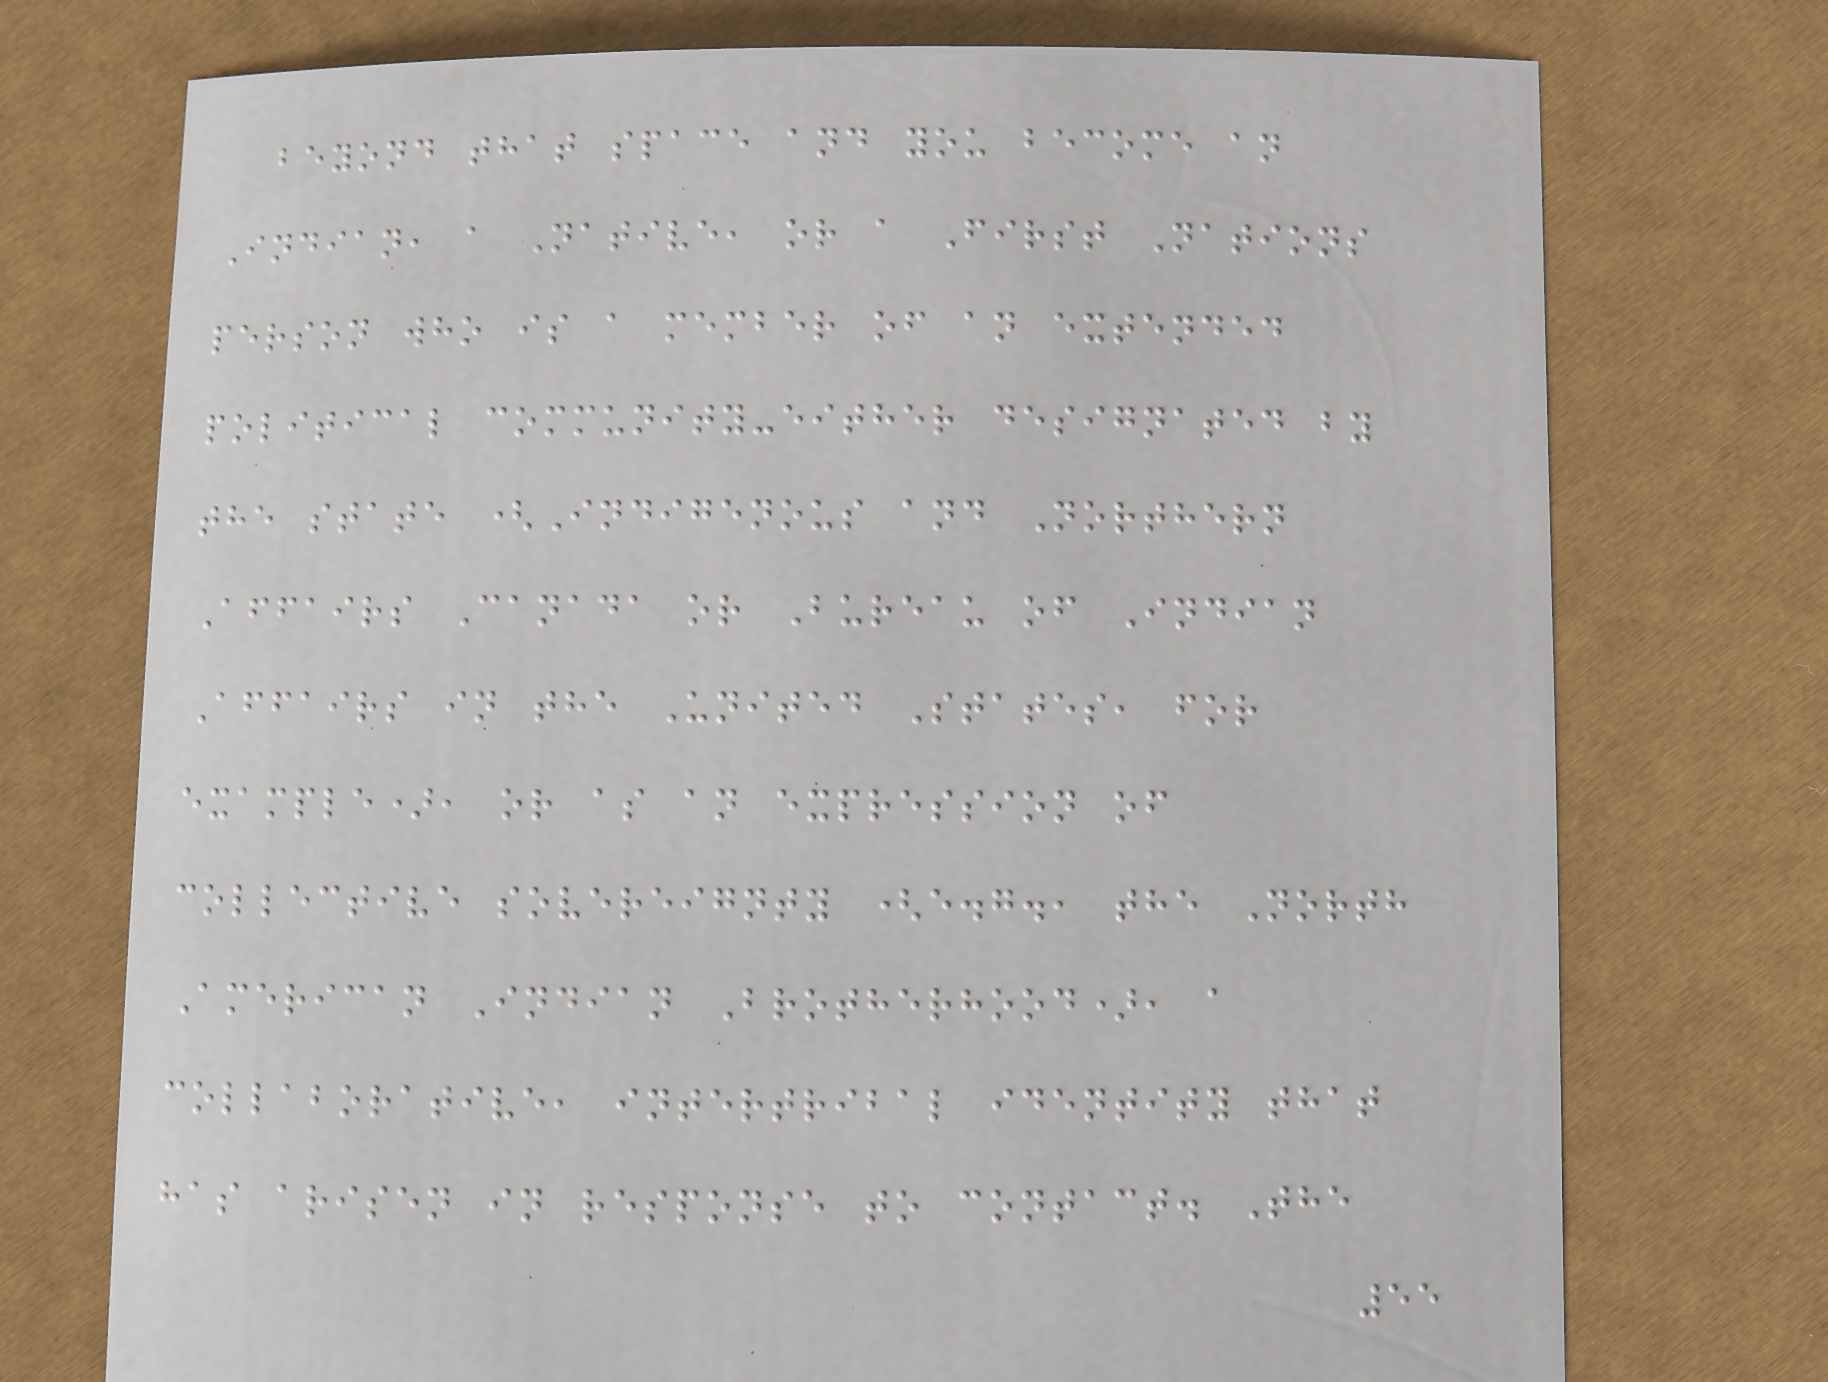beyond that space and you become an
Indian, a Native, or a First Nations
person who is a member of an extended
political community-either designated by
the state (Indigenous and Northern
Affairs Canada or Bureau of Indian
Affairs in the United States, for
example), or as an expression of
collective sovereignty (e.g., the North
American Indian Brotherhood), a
collaborative, intertribal identity that
has arisen in response to contact. The
55
